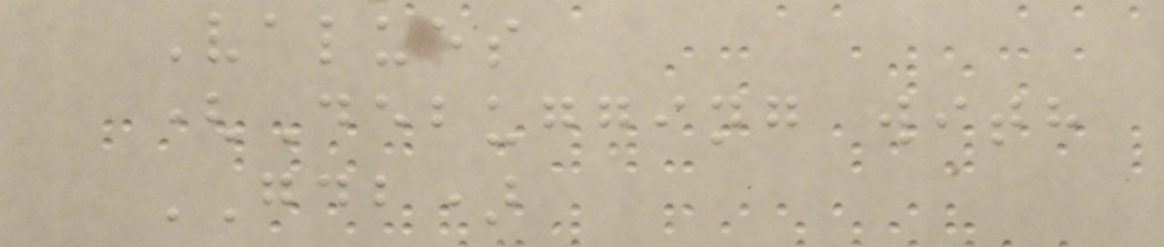Values
(Debugging with
GDB)
